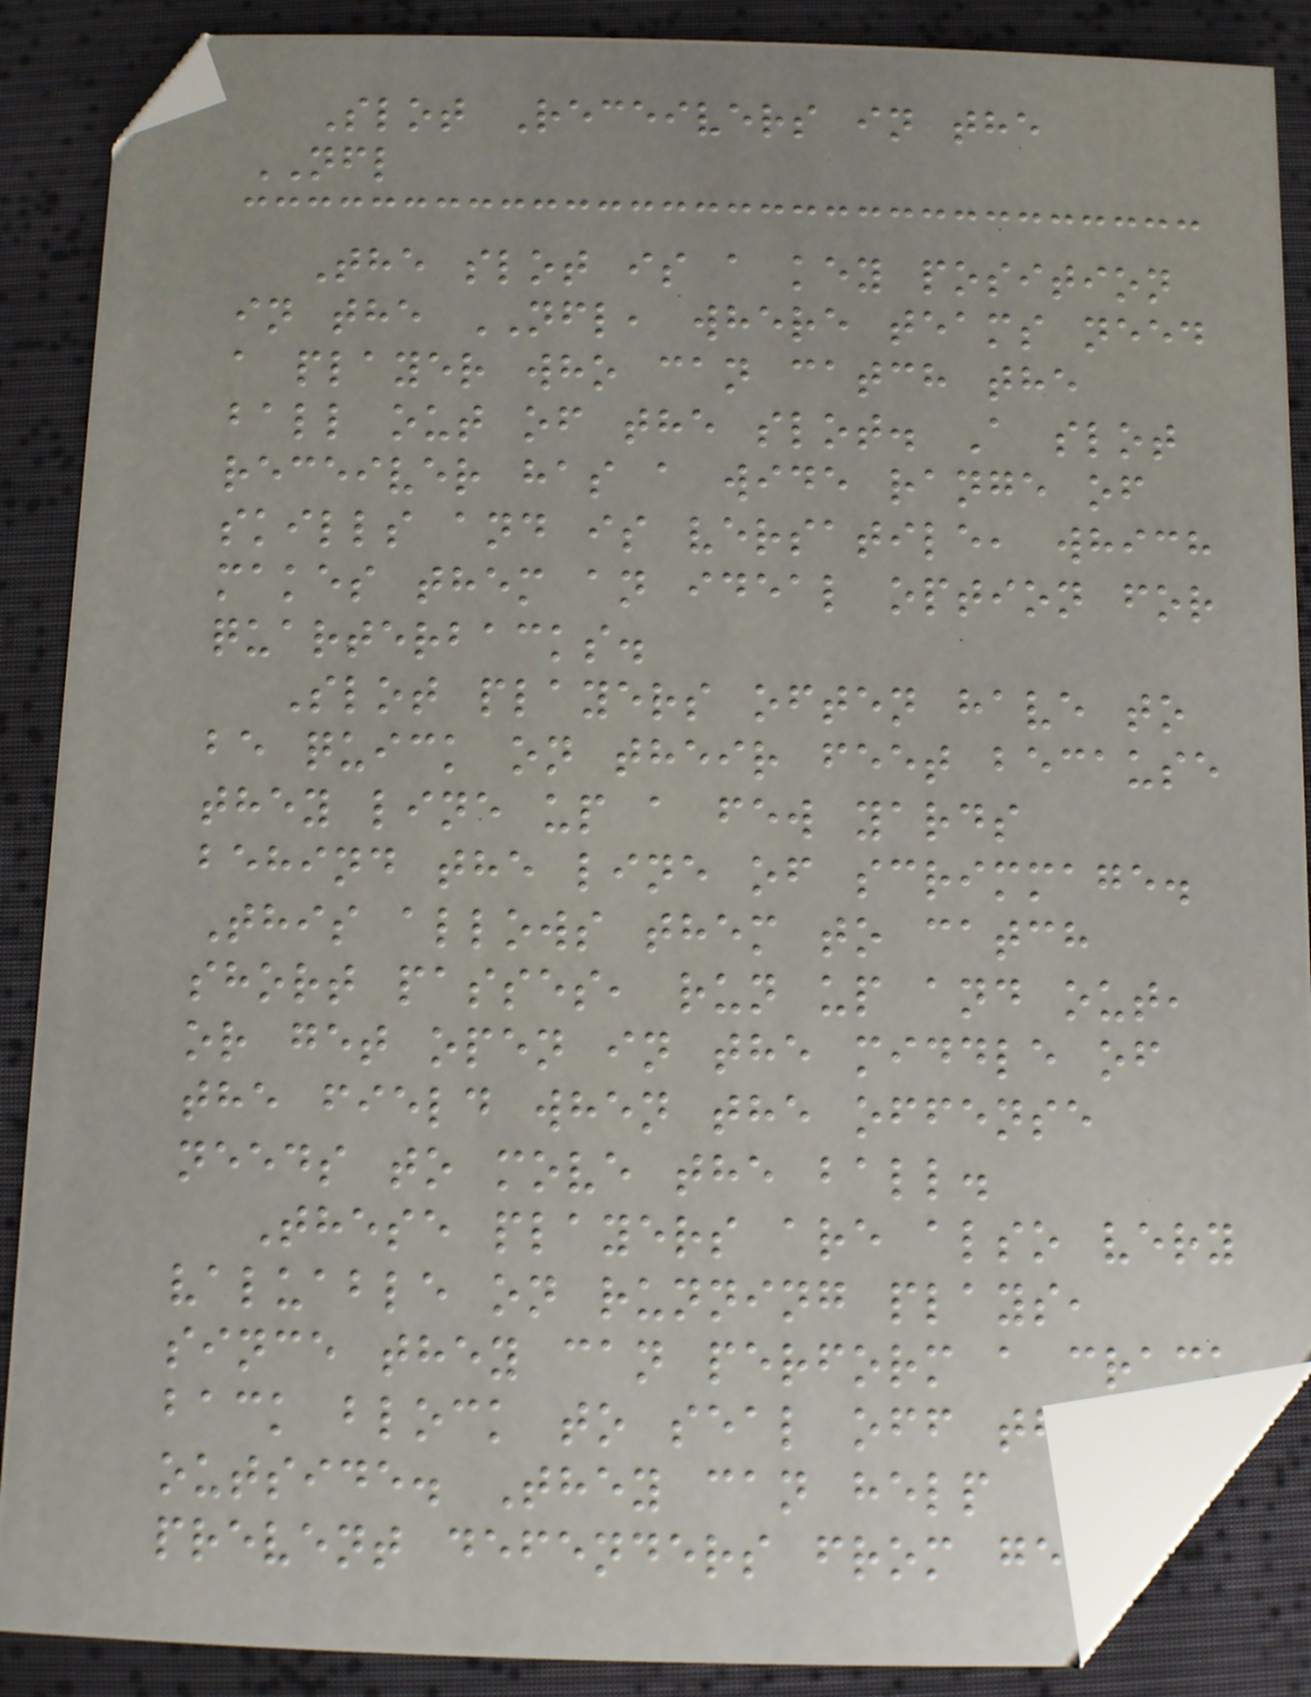Slot Receivers in the
NFL
The slot is a key position
in the NFL, where teams need
a player who can catch the
ball out of the slot. A slot
receiver has a wide range of
skills and is versatile, which
makes them an ideal option for
quarterbacks.
Slot players often have to
be quick on their feet because
they line up a few yards
behind the line of scrimmage.
This allows them to catch
short passes, run up and out,
or get open in the middle of
the field when the offense
needs to move the ball.
These players are also very
valuable on running plays,
since they can perform a crack
back block to seal off the
outside. They can help
prevent defenders from getting
